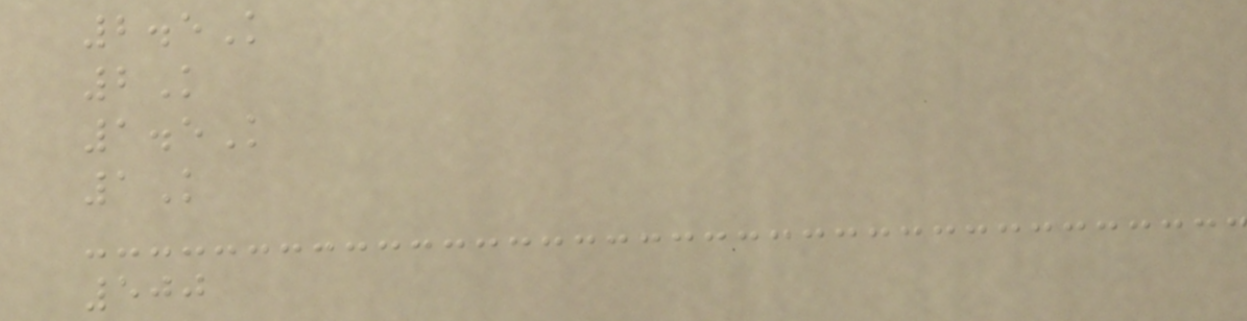2.5K
2K
1.5K
1K
500
